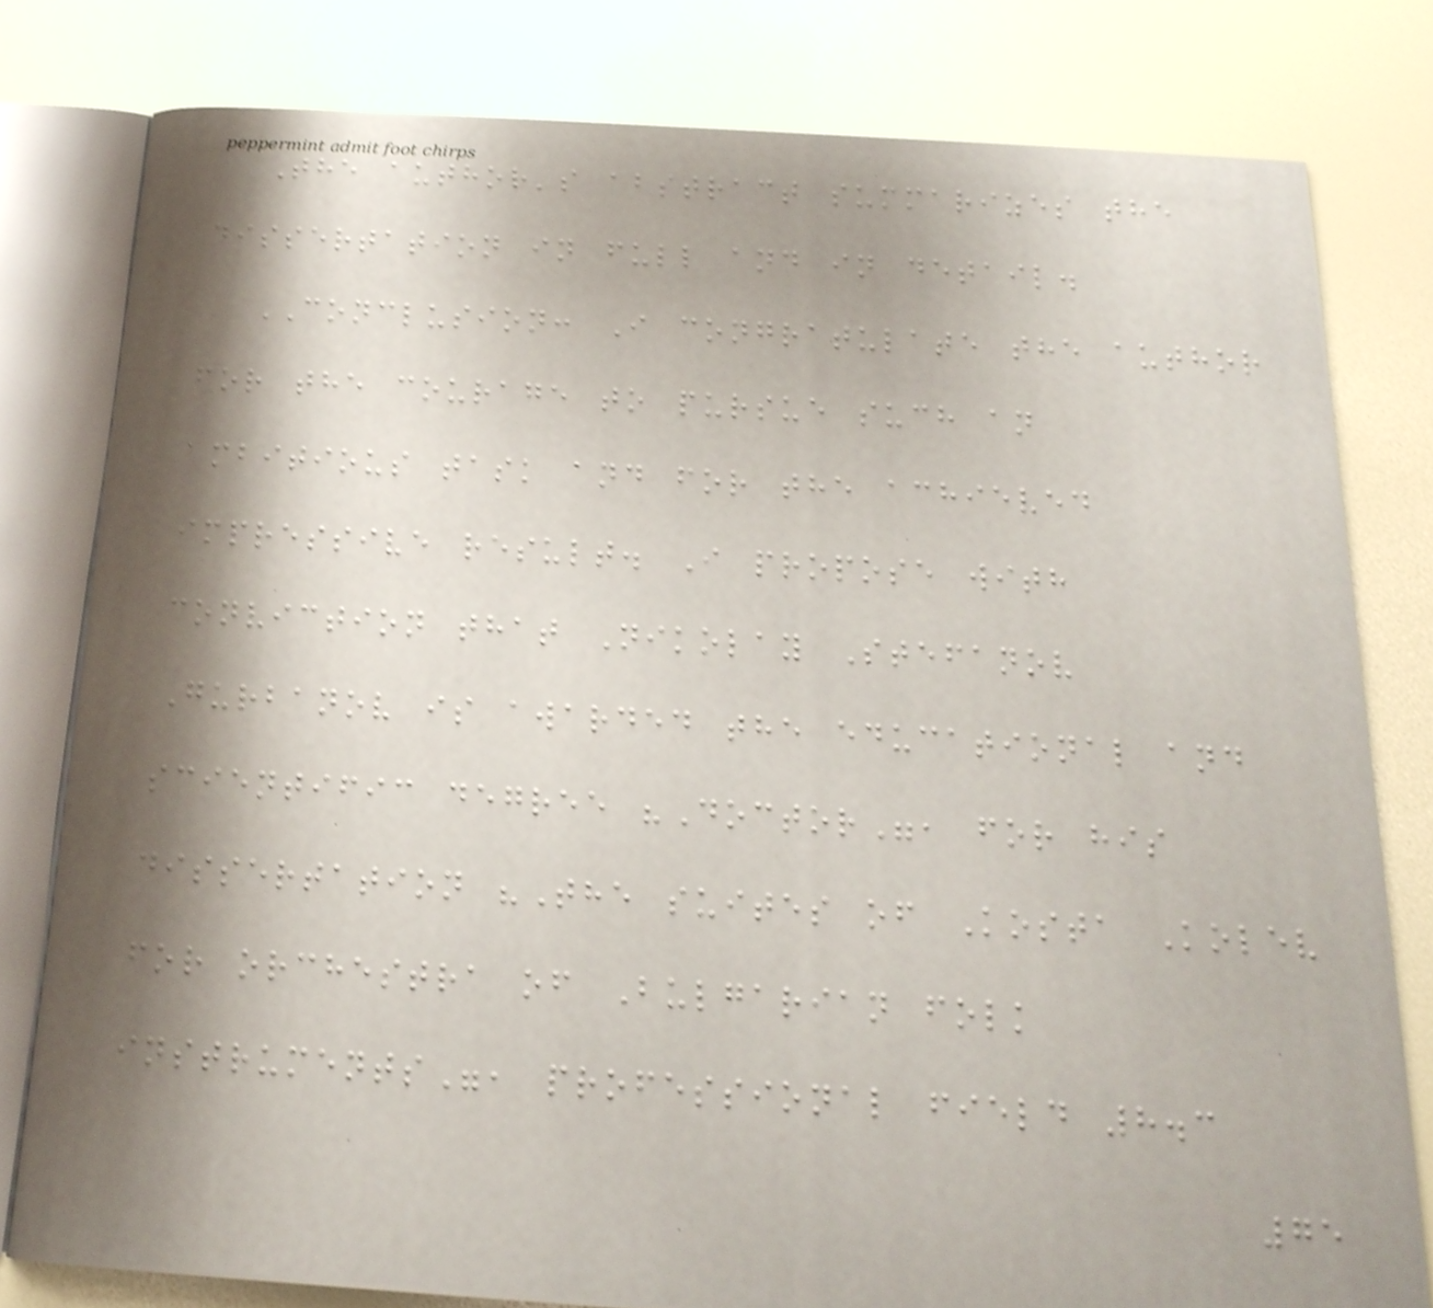The author's abstract summarizes the
dissertation in full and in detail.
CONCLUSION: I congratulate the author
for the courage to pursue such an
ambitious task and for the achieved
impressive result. I propose with
conviction that Nikolay Stefanov
Gurbanov is awarded the educational and
scientific degree "Doctor", for his
dissertation "The suites of Kosta Kolev
for orchestra of Bulgarian folk
instruments", professional field 8.3
75
